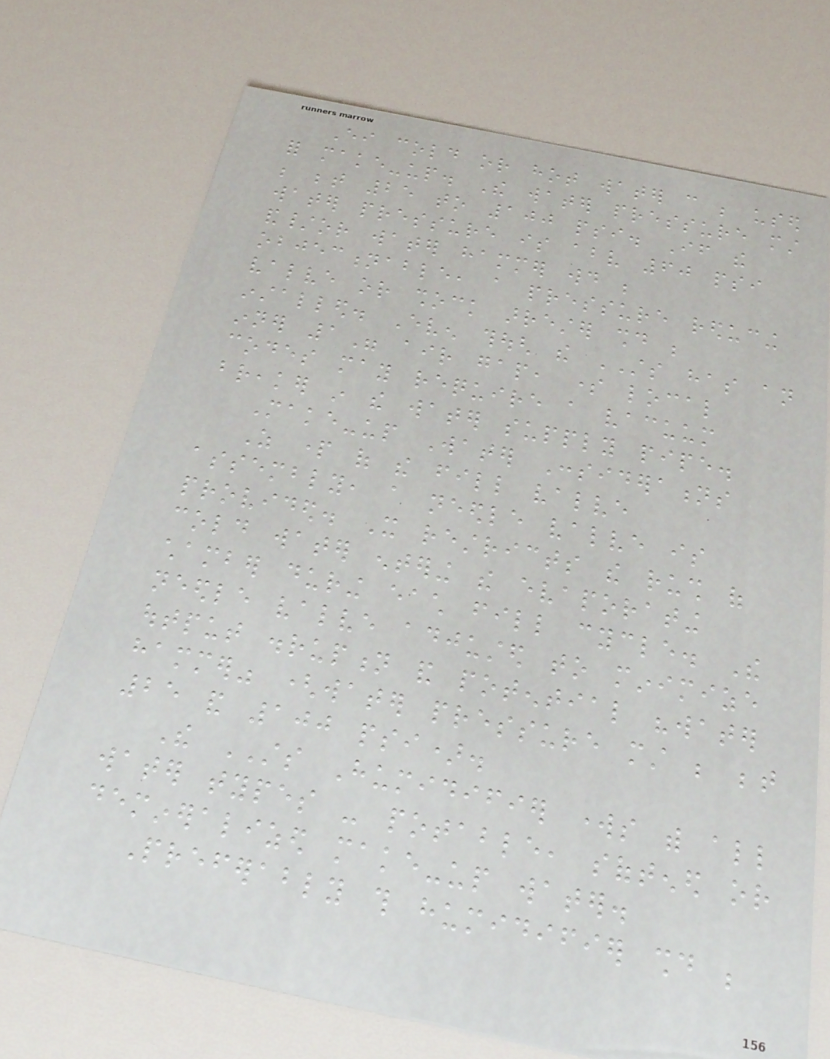Either cold or hot water can be used
for make-up. The water pressure must
be between 25 to 100 psi. If the
water pressure is above 60 psi
and/or water hammer would be
objectionable, a pressure reducing
valve or shock arrester should be
installed. Even though the STS has an
inner 1" air gap, some local
codes may require a vacuum
breaker in the water supply pipe.
Make-up Water Considerations
As part of the fill valve
assembly, a needle valve is
provided. It restricts the rush of
cold water entering the evaporating
chamber during each fill cycle. The
needle valve adjusted to minimize
output disruption and potential "water
hammer" (water pressure must be between
25 and 100 psi).
The STS Humidifier works with all
water types - potable, softened or
demineralized make-up water.
Preferably this humidifier should be
